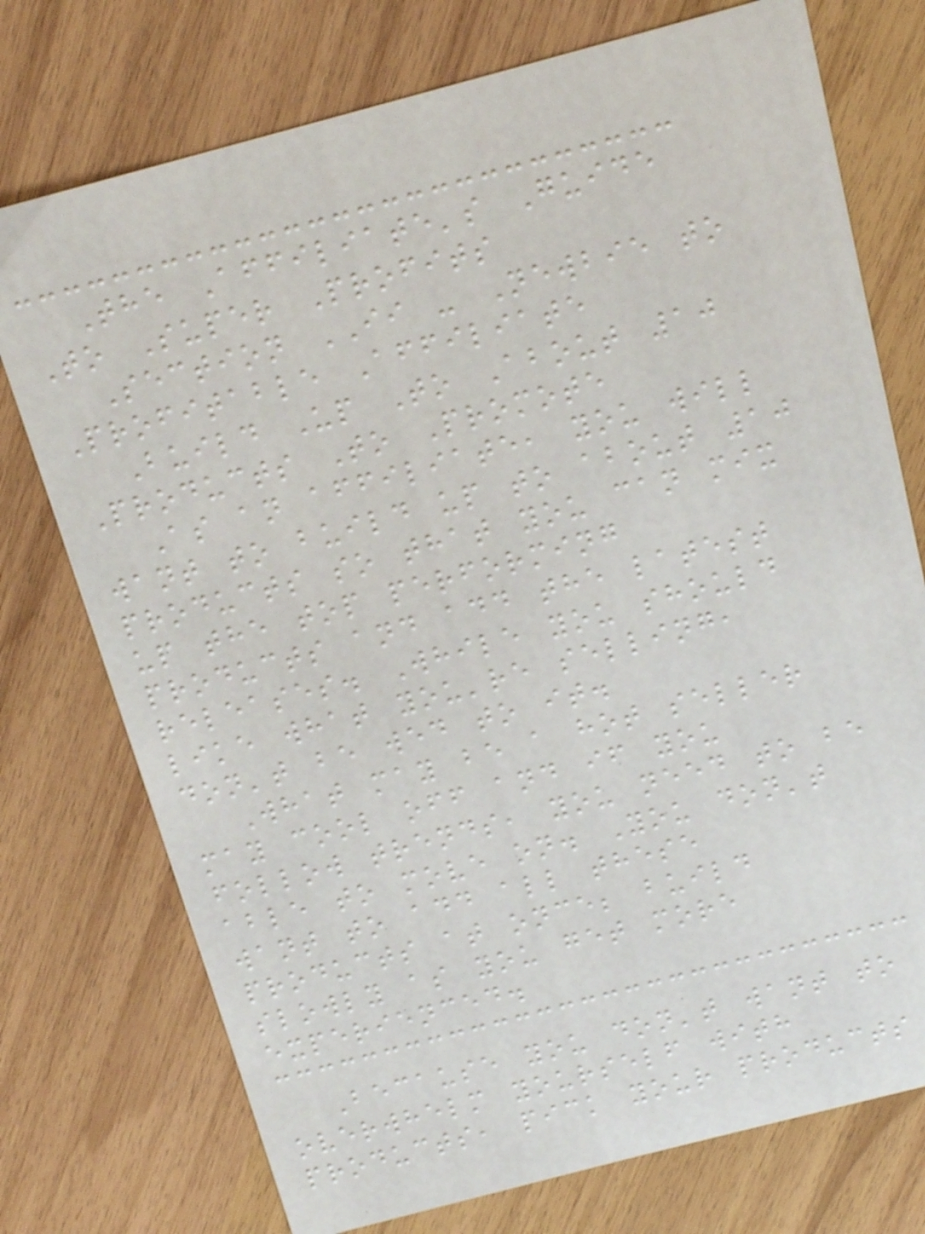The Affiliate's Guide
To Super Profits
Section II - Newbie to
Profitable Affiliate
Build Up To About 10
Products To Promote
As an affiliate, you will
want to build up to about 10
products so that you can mix
up the top performing
products and add the latest
releases. While you should
like what you're selling,
don't be wed to it.
What may be a hot seller
may cool off and if you
follow trends, you need to be
able to move on. You don't
want to add all these
products at once; build
slowly as you get more
experienced.
Because you don't want to
overwhelm yourself with
products, pick your products
